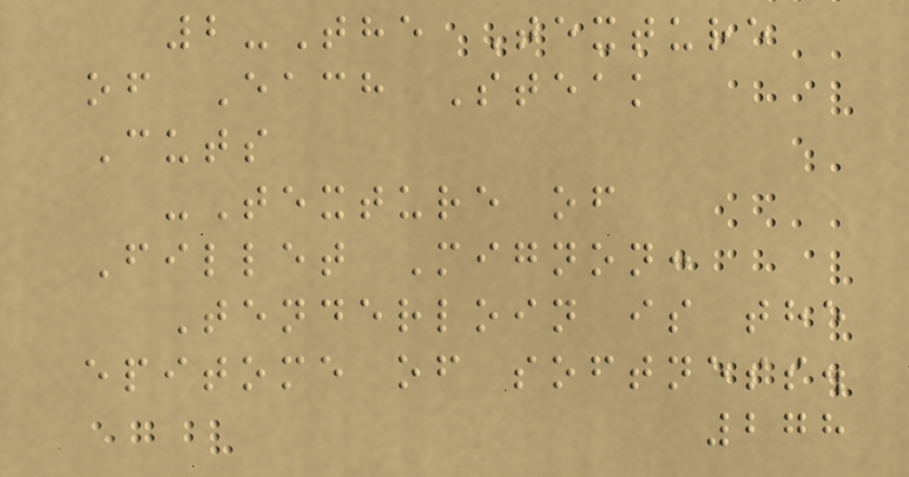2-The Texture
of Each Steak
Cuts
-Texture of
Fillet Mignon:
Tenderloin is the
epitome of softness.
278
